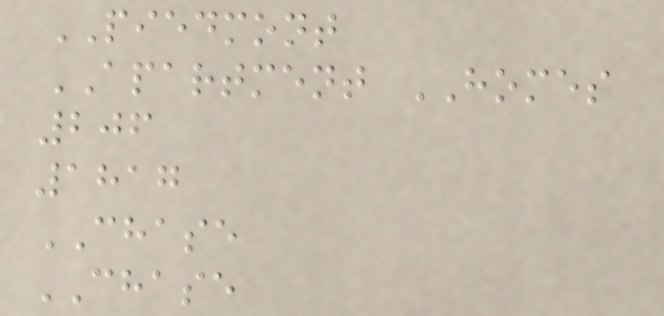PIEDMONT
APARTMENT HOMES
206
1817
CHASE
CHASE
